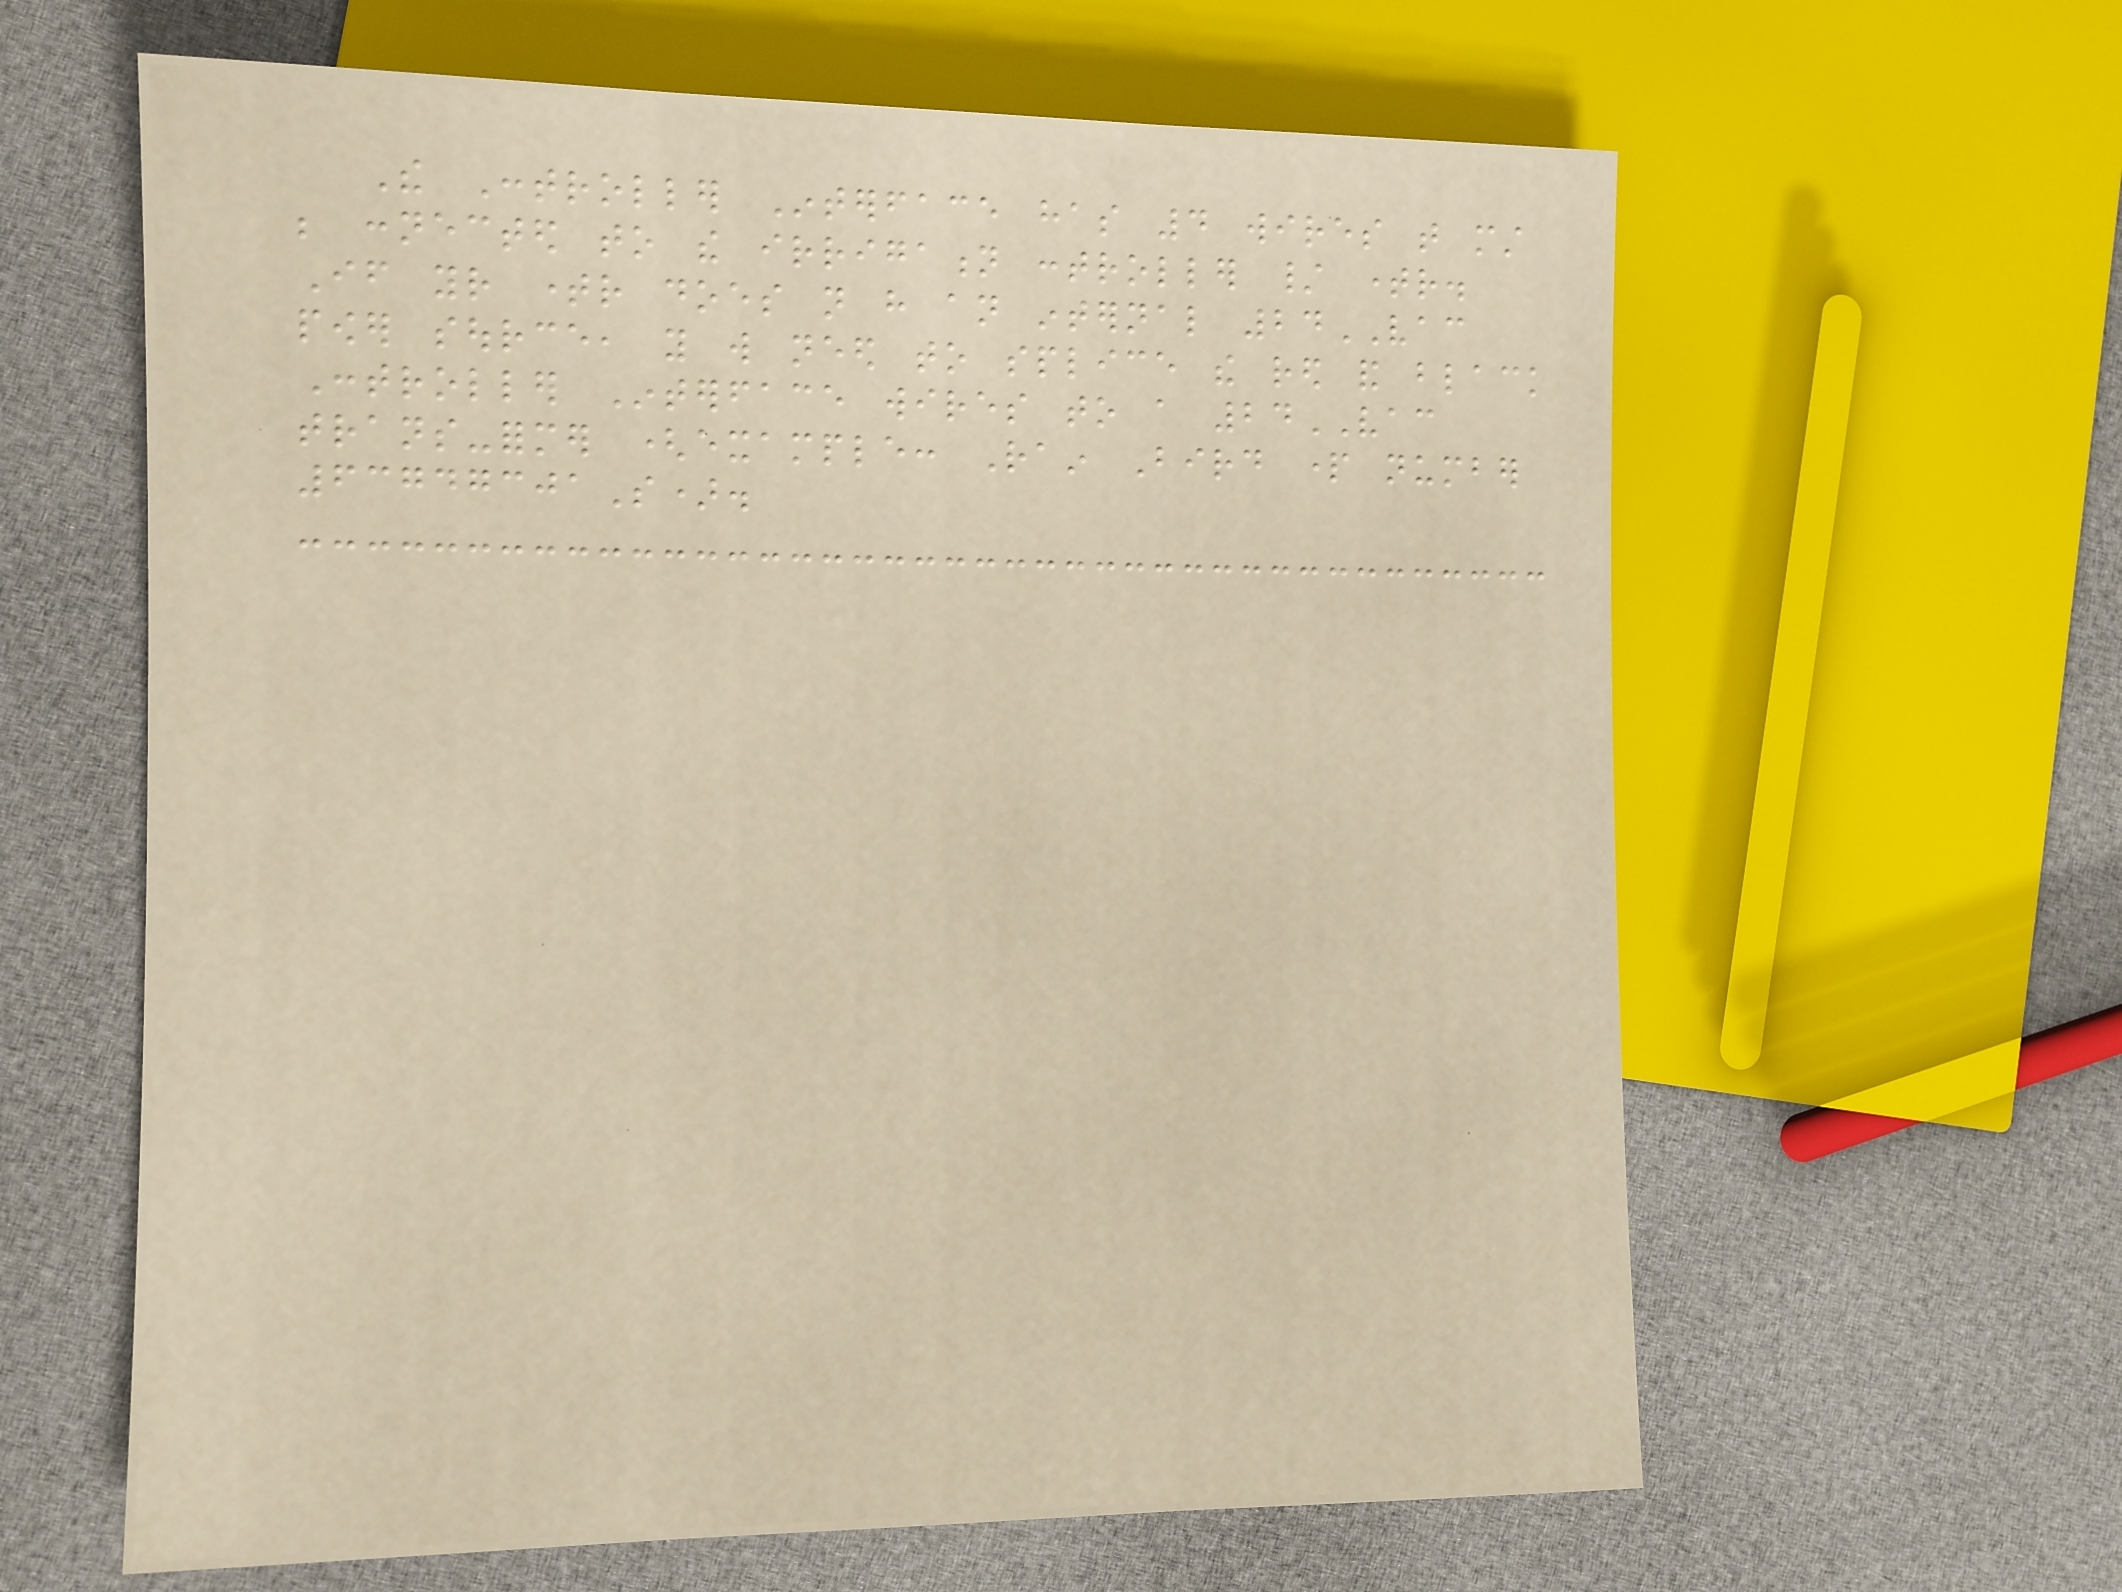The Controller Interface has 4 wires that must
be connected to the irrigation controller / timer.
If your timer does not have an internal 24VAC
power source, you will need to splice the red and black
Controller Interface wires to a 24VAC
trans-former (example: Rain Bird part number
63747301S).
